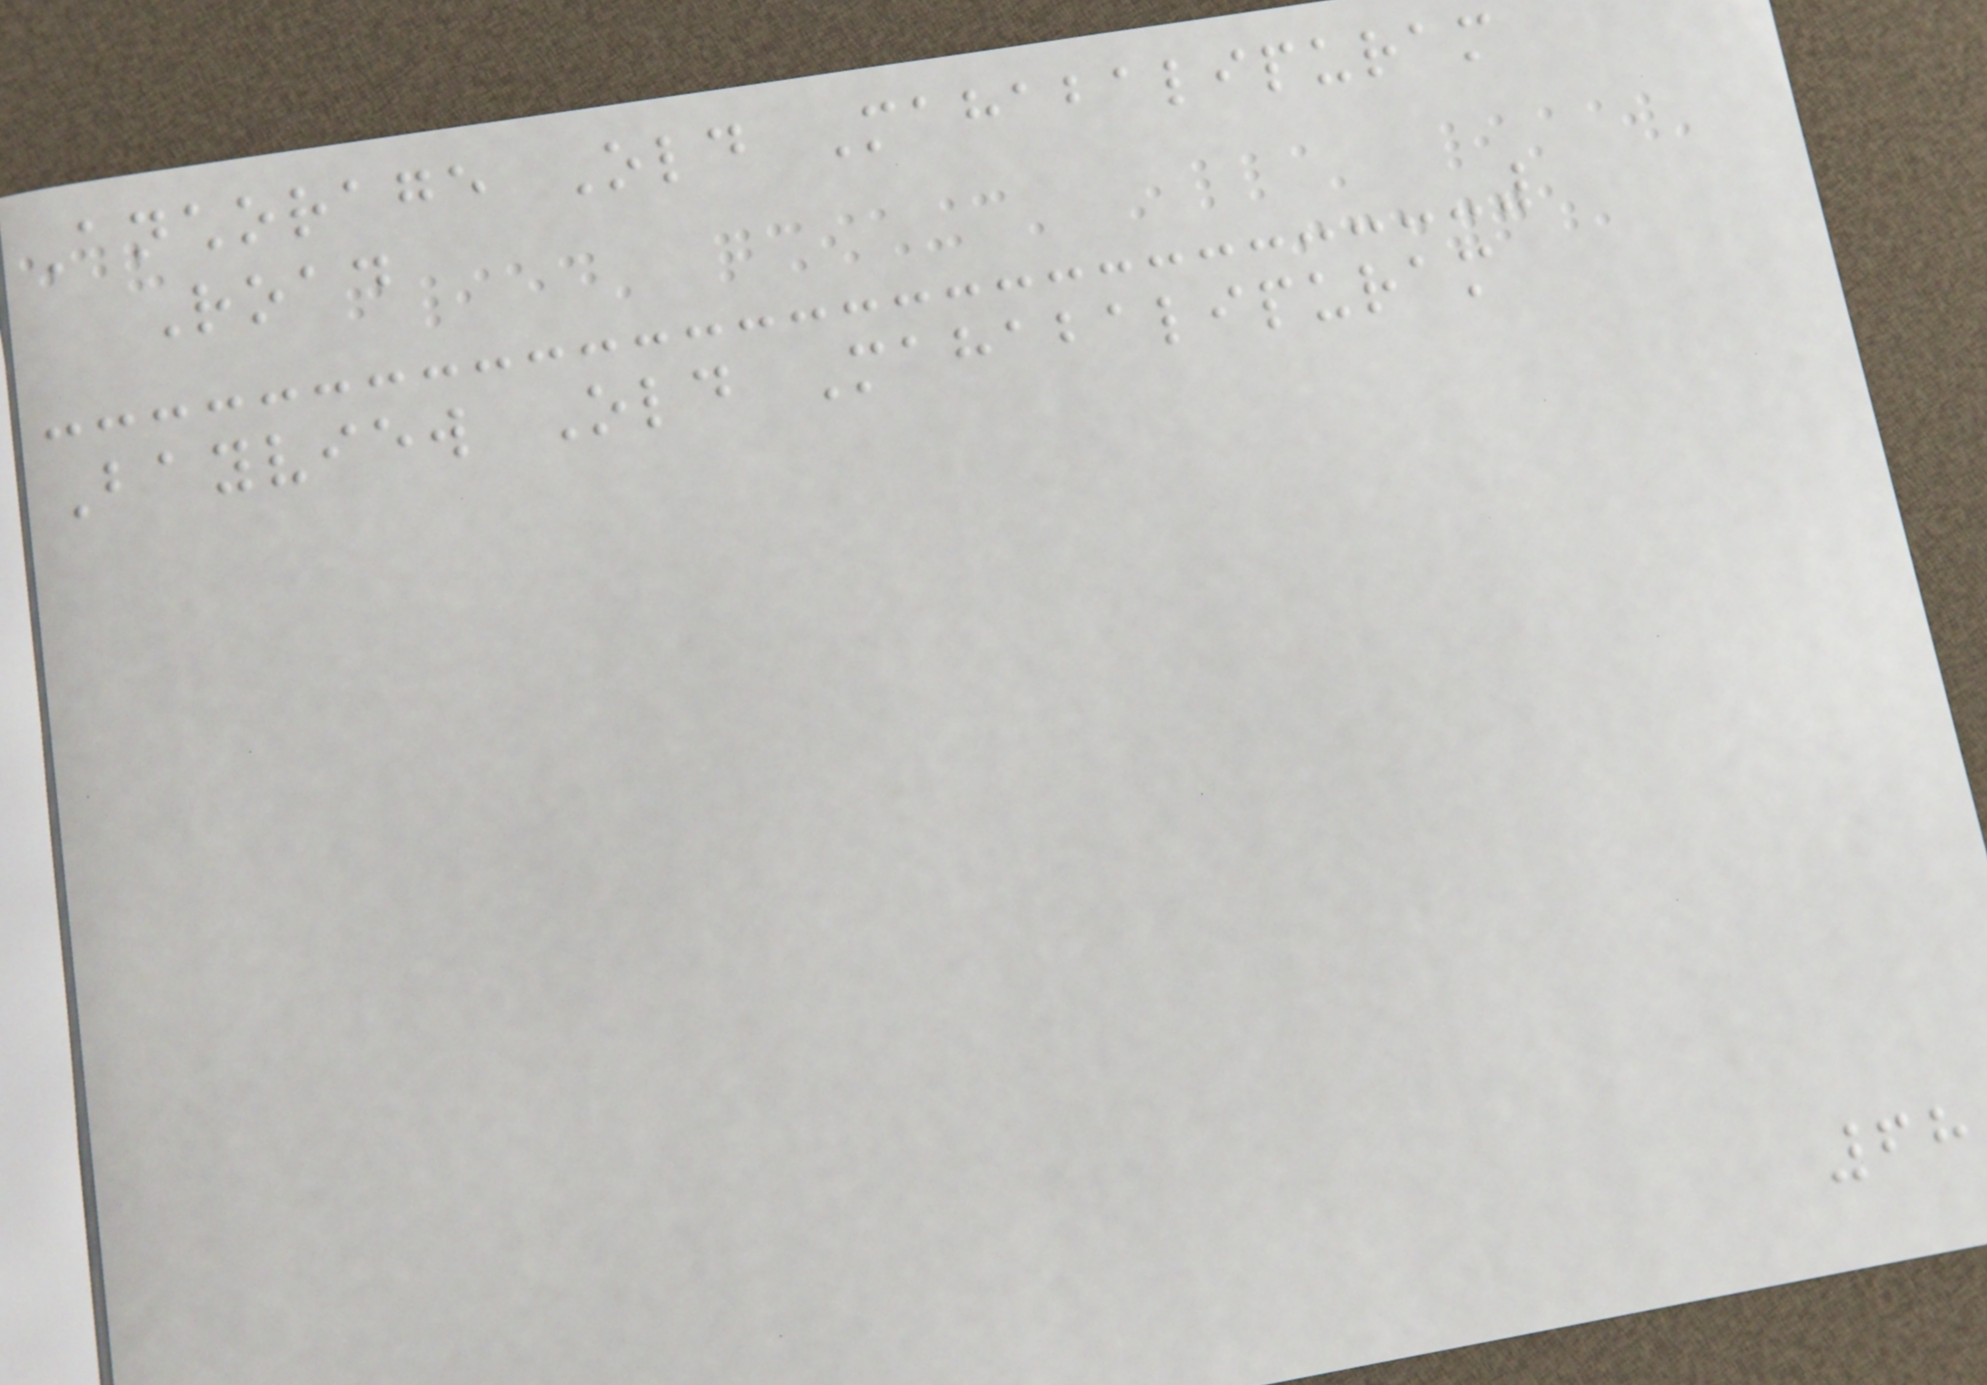Anchorage Old Mahabalipuram
Road
Bayview Old Mahabalipuram
68
